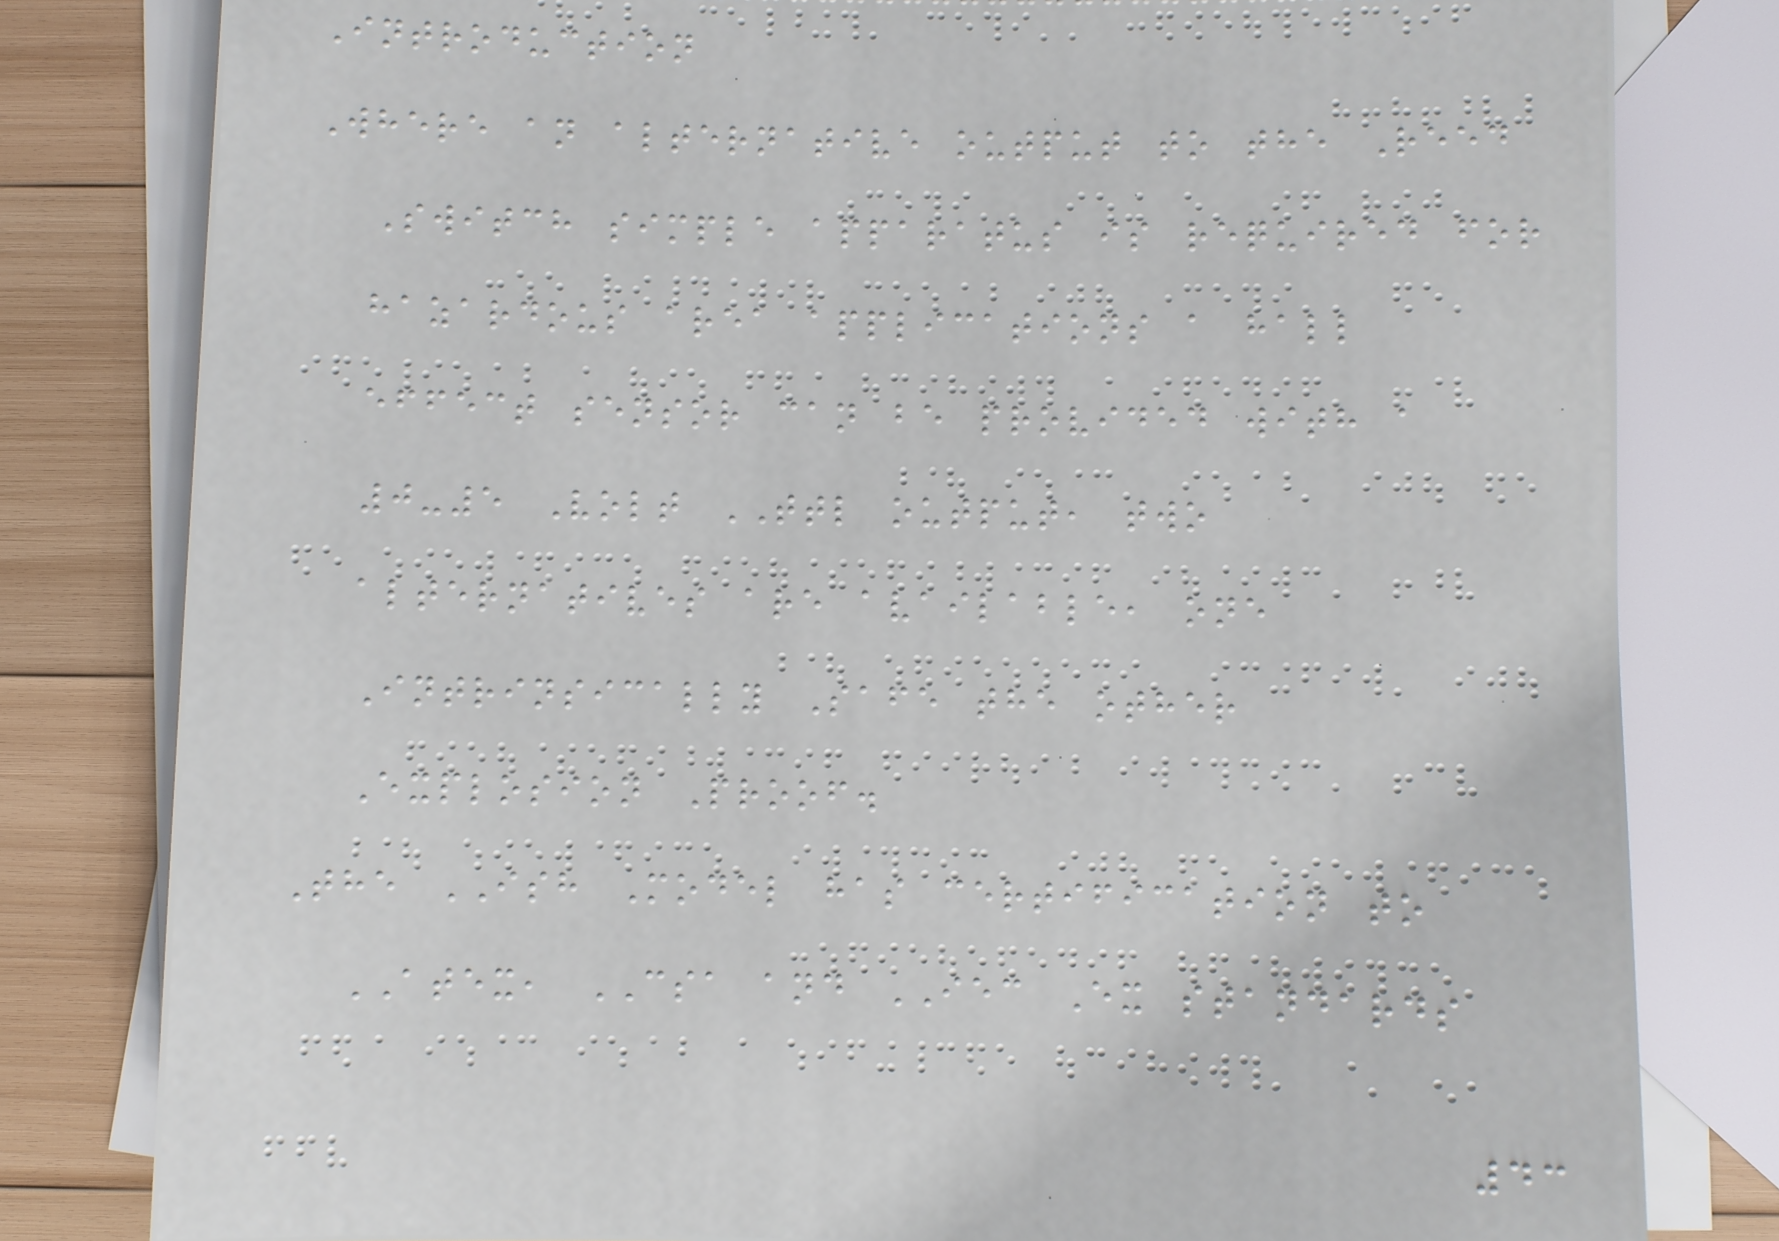Introduction
Where an alternative output to the Reed
Switch simple apparatus is required for
hazardous area applications a hall
effect sensor can be provided with a
0-5 Volt TTL output, two
alternatives are available, one
Intrinsically Safe the other
Explosion Proof.
The ISH Model has certification to
ATEX, CSA and IEC Ex standards
43
